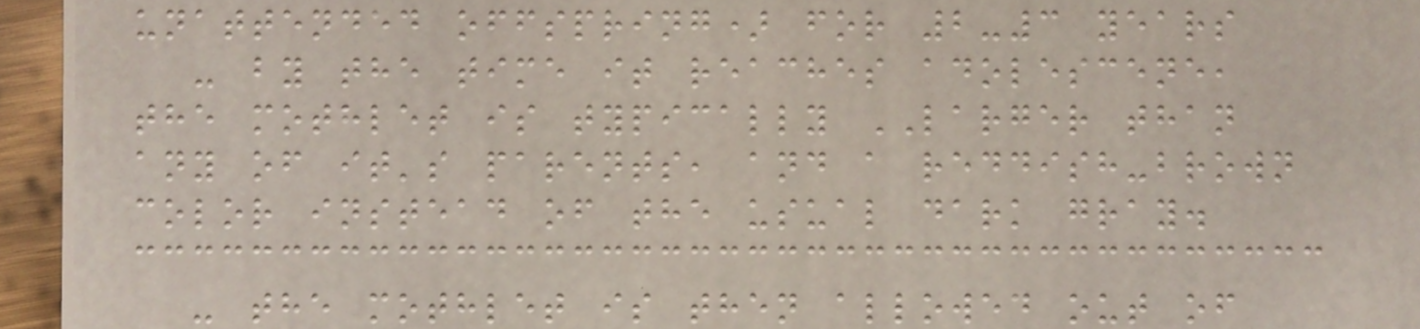unattended offspring) for 2-3 years
- by the time it reaches adolescene,
the mothlet is typically LARGER than
any of it's parents, and a reddish-brown
color instead of the usual dark gray.
- the mothlet is then allowed out of
